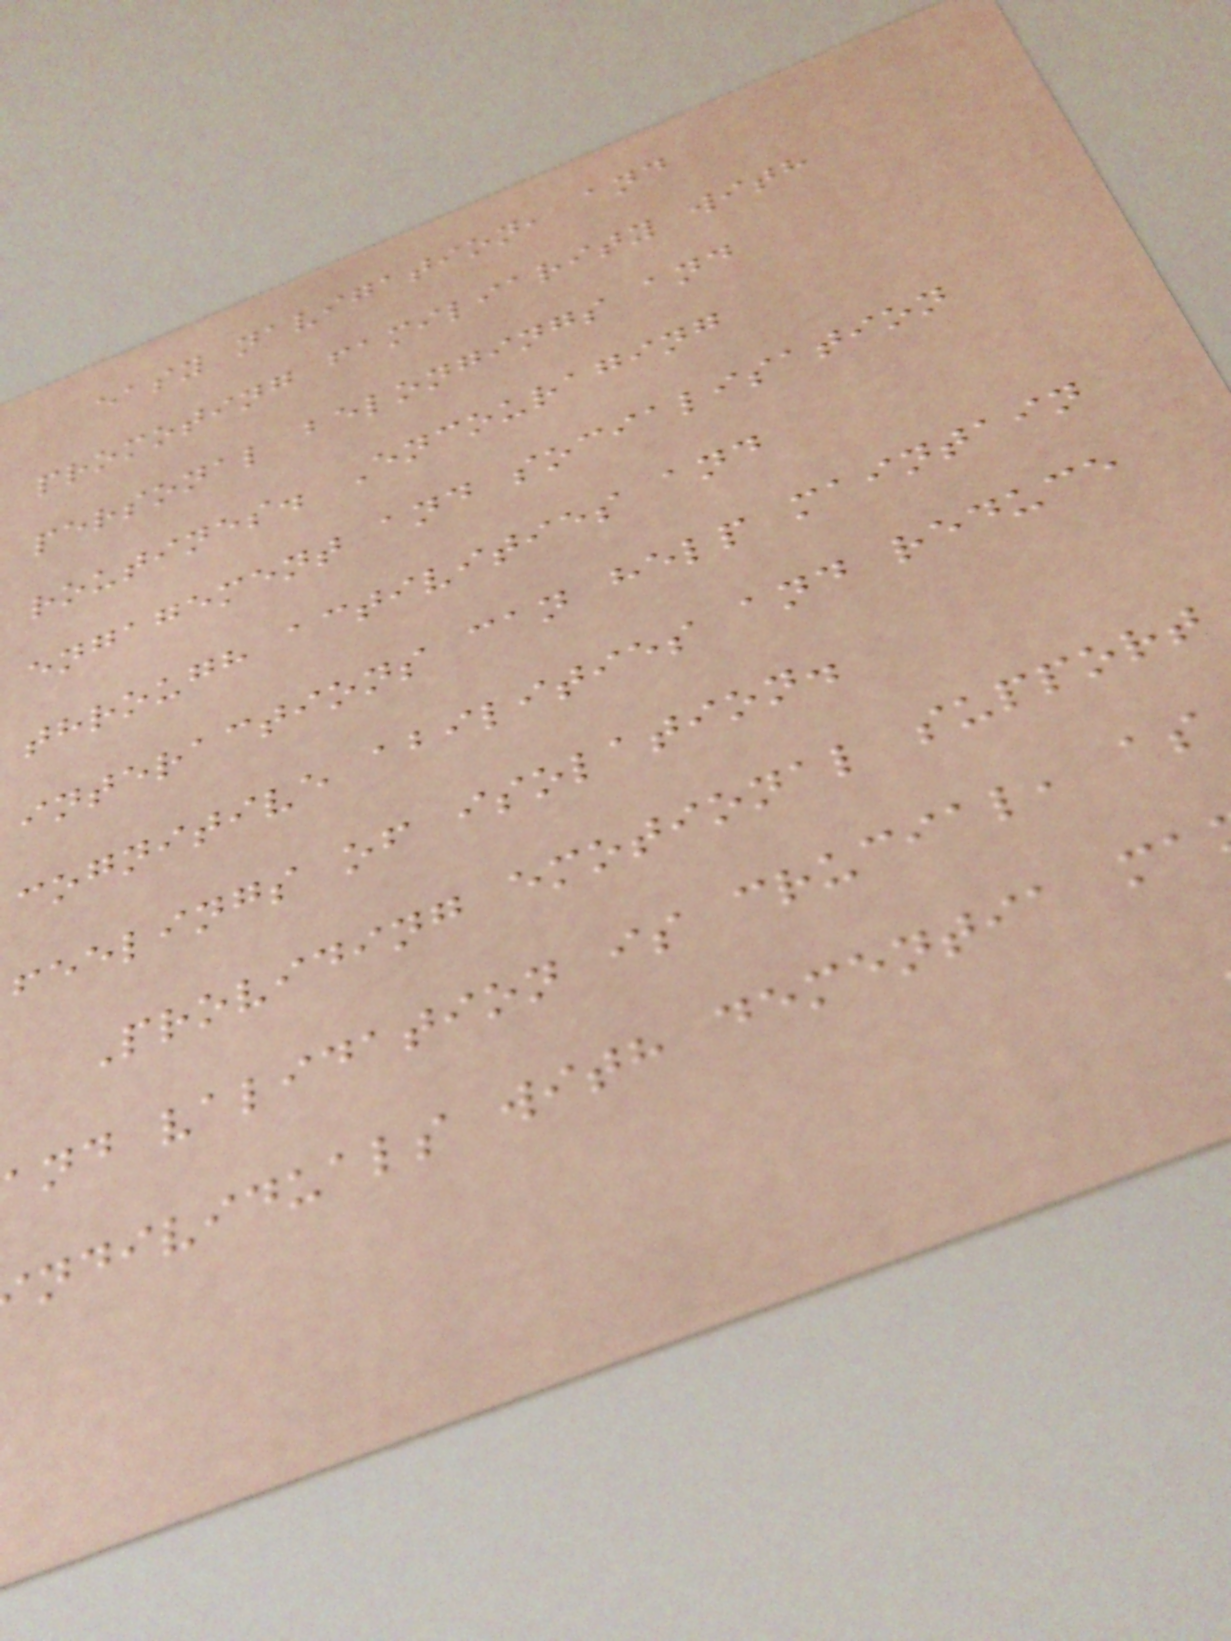easy navigation, and
promoting familiarity with
personal belongings and
routines. Encouraging
engagement and socialisation
through activities and
interactions can help maintain
cognitive abilities and reduce
feelings of isolation.
Providing emotional support
and validation is crucial, as
ndividuals with dementia ma
